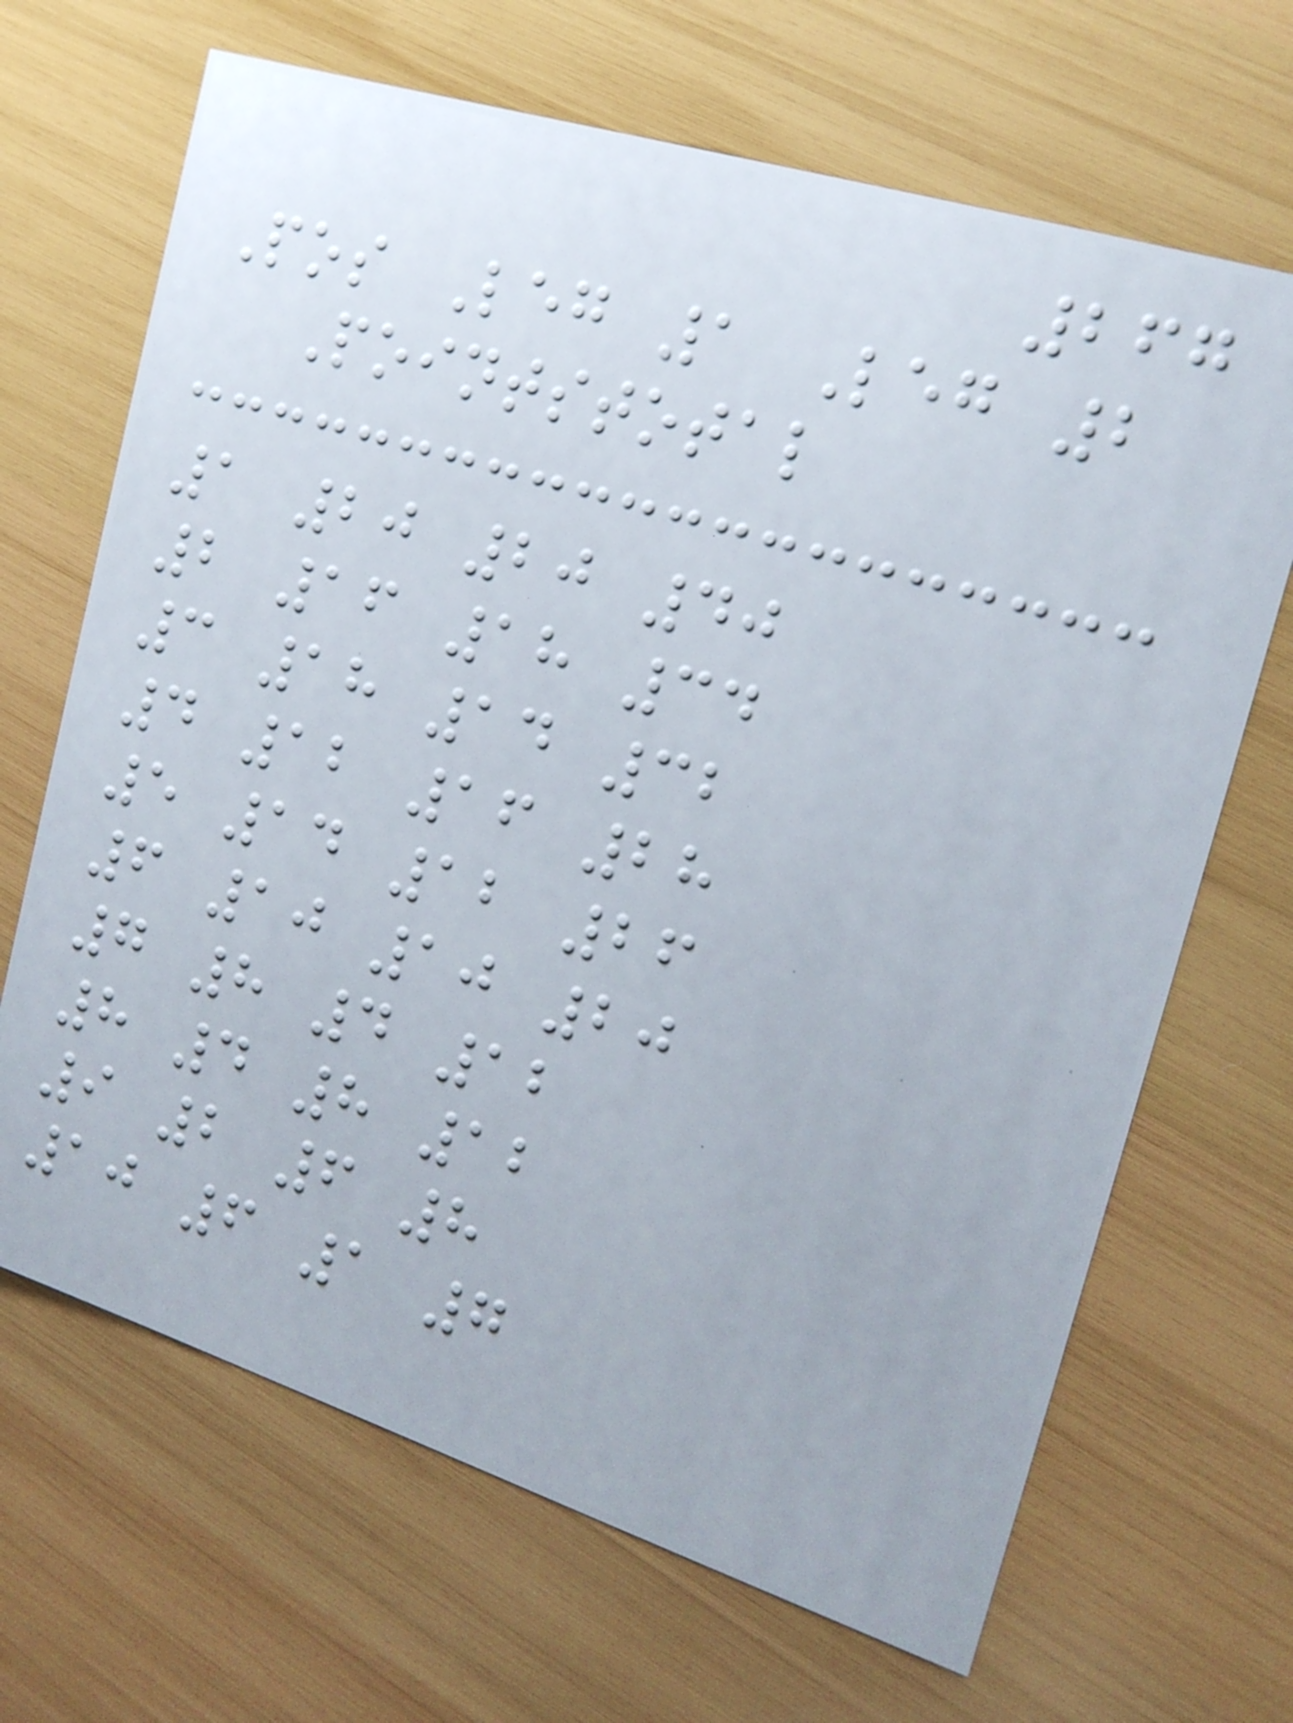267
Pos Leg 1 Leg 2
Pointstotal
1 20 20 40
2 16 18 34
3 18 14 32
4 12 16 28
5 14 12 26
6 10 10 20
7 8 4 12
8 4 8 12
9 2 6 8
10 6 1 7
